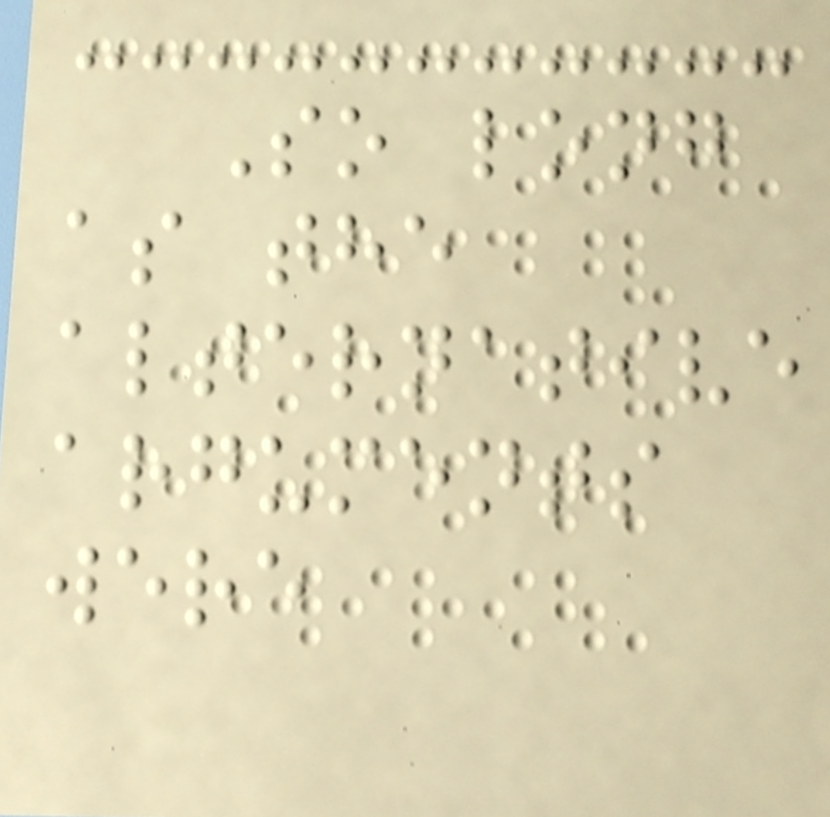So long
as the
alternative
arguments
were
